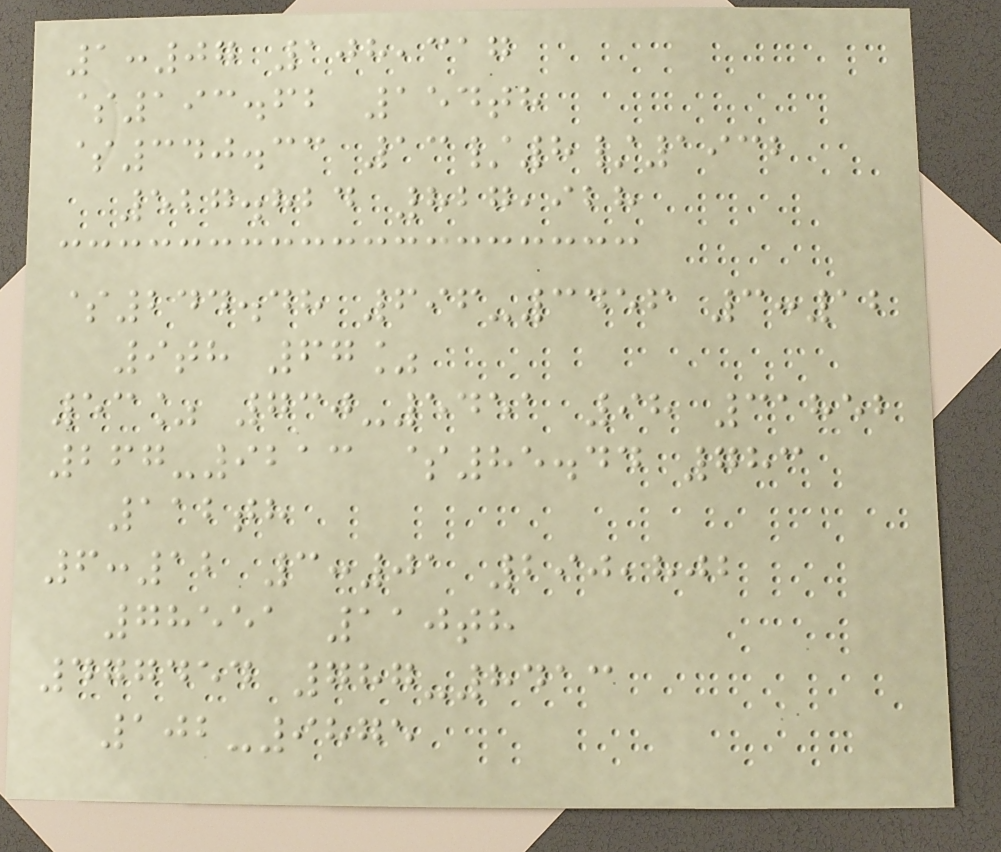1:07 108,317
$193.62 154th
$340.33 13/8/1932
527.824 827,928
$244.48 696-3456 3:12
9th 67%
53% 730-5451 98 31852
267-9213 $85.44 783
112th
6:12 3:01 290,802
78551 110th
477454 787-8413
102-9875
